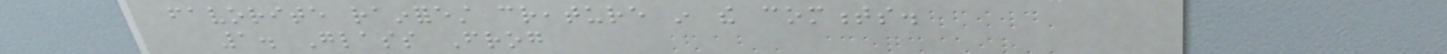favorite rainforest creature in the comments.
1. Glass Frog
